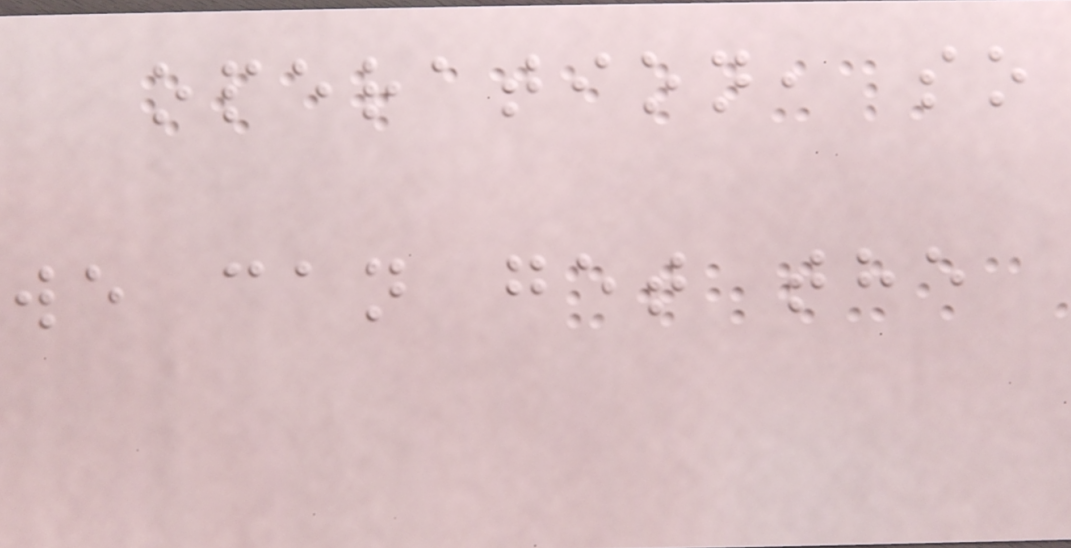operation, so
we can get the
